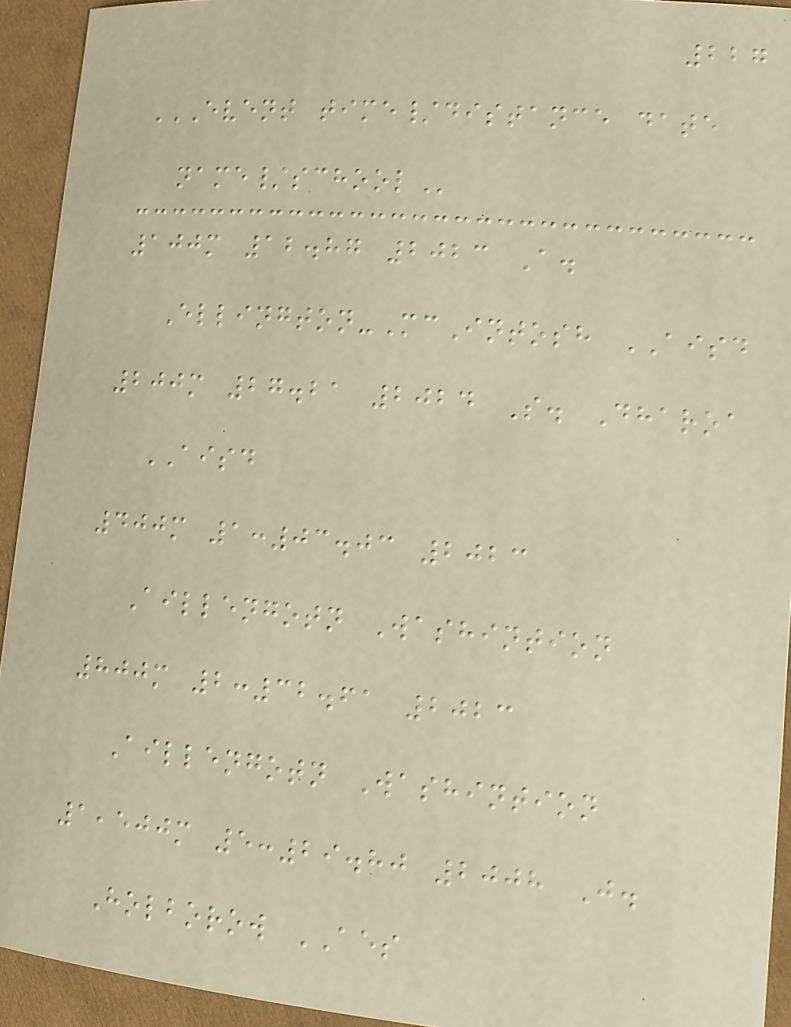227
EVENT TIME/DISTANCE DATE
NAME/SCHOOL
100m 12.87 2023 A.
Ellington-McIntosh AISD
200m 27.21 2024 S. Dharoa
AISD
400m 1:03.03 2023
Aillengotn Washintion
800m 2:32.61 2023
Aillengotn Washintion
1,500m 5:29.80 2008 J.
Holborow AES
